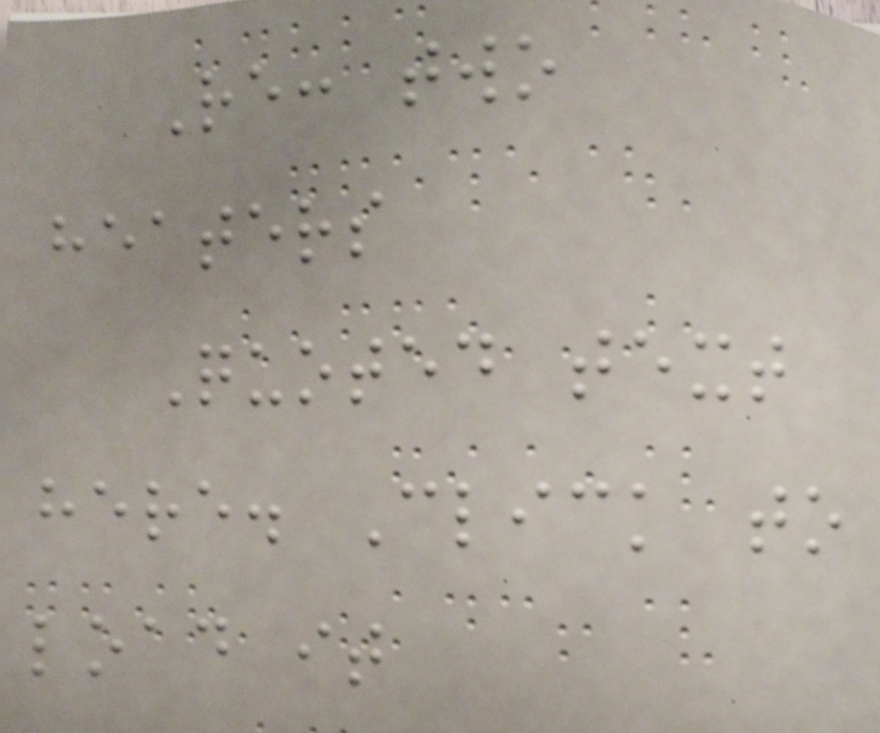Re: two
heaters
Quoted text
here. Click to
load it
